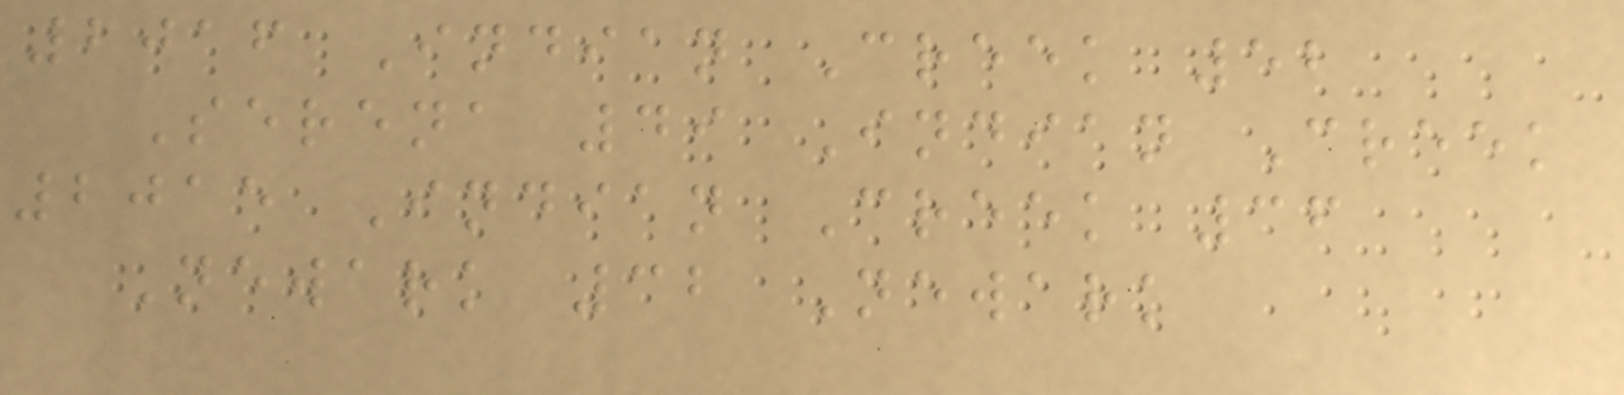2016 Indian Creek 52
Serena 49 Indian Creek
2015 Indian Creek 36
Newark 32 Newark
